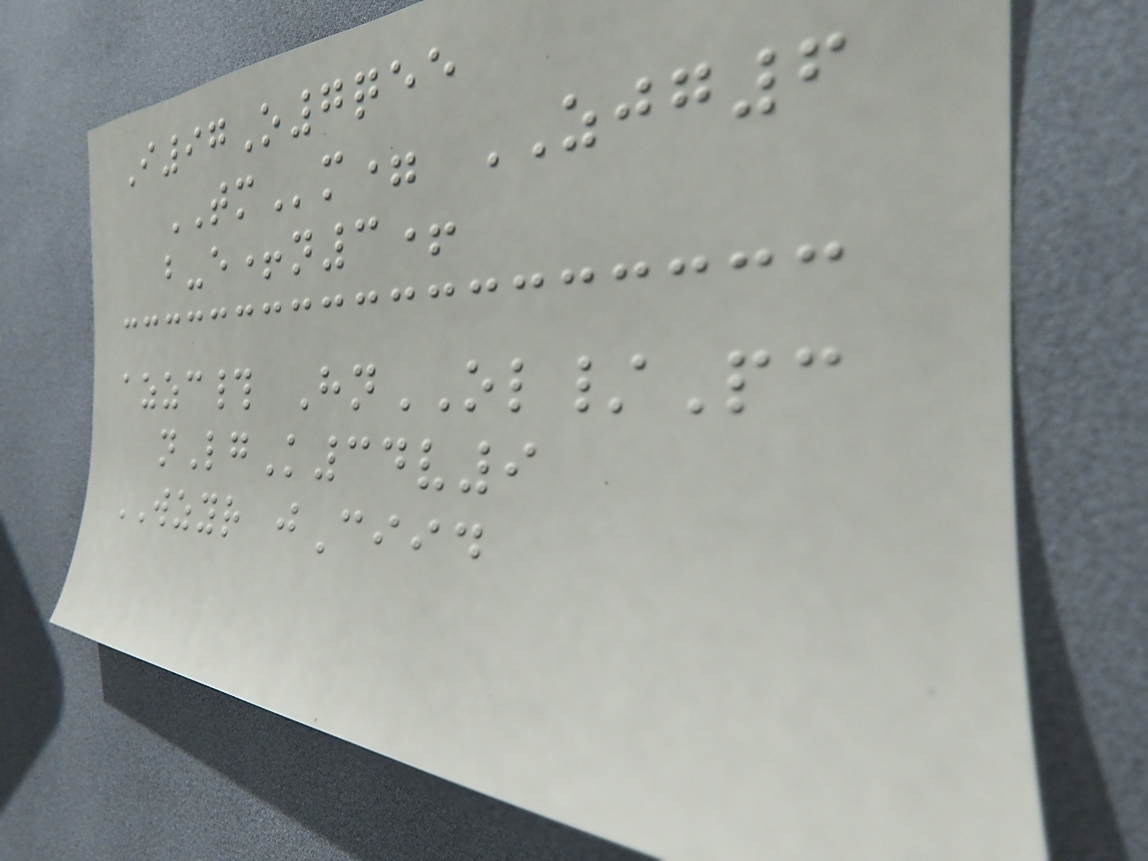I97O7qee
TMm= ZJG6
b-e+n3+
azzc# HnOL/Pc
nLgK34v9
WZYR jCiid
